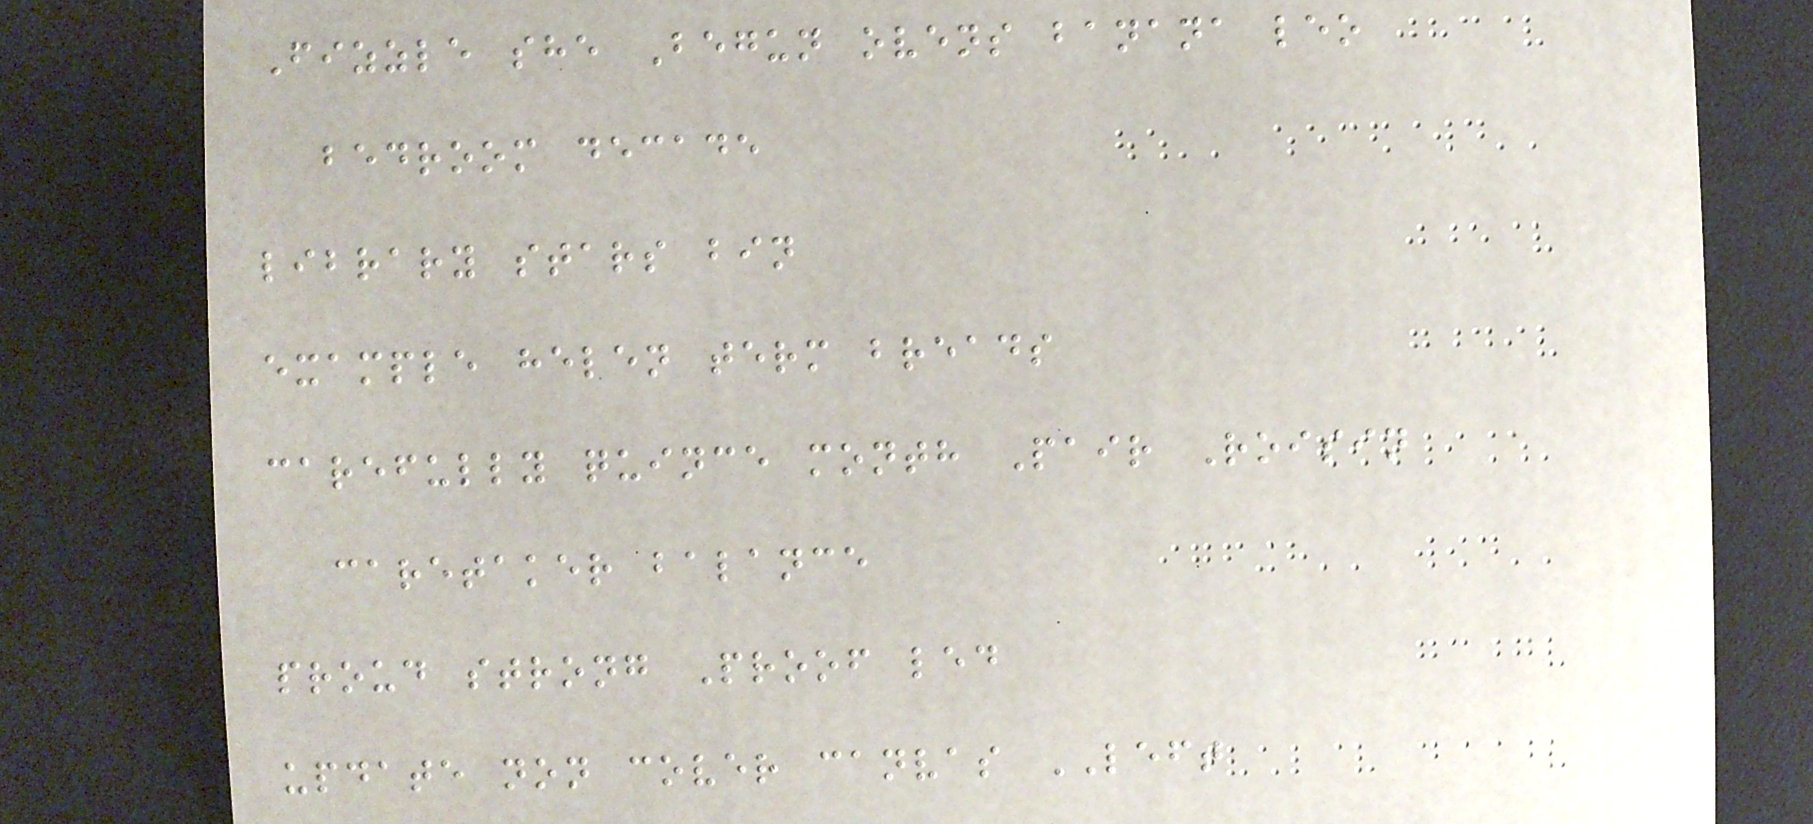Fizzle she Begun ovens banana leo
bedroom decade
library stars bin
example helen term breads
carefully quince month Pair Roisin
caretaker balance
proud strong Proof led
update non cover canvas LEFT
